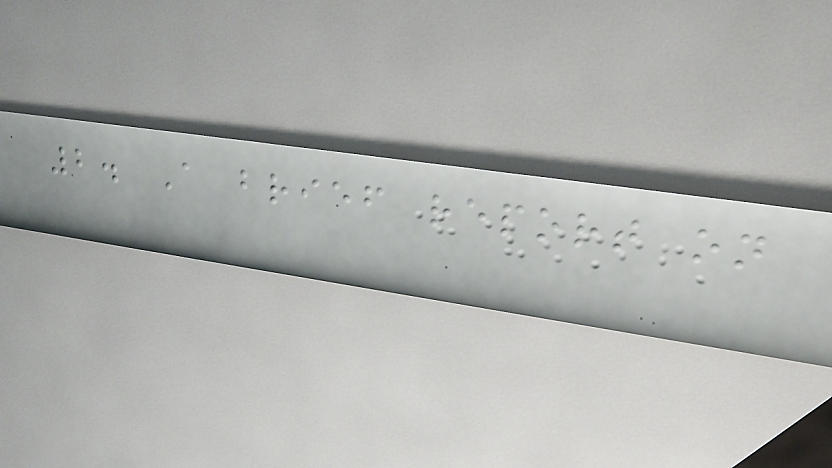2. A brief report on
